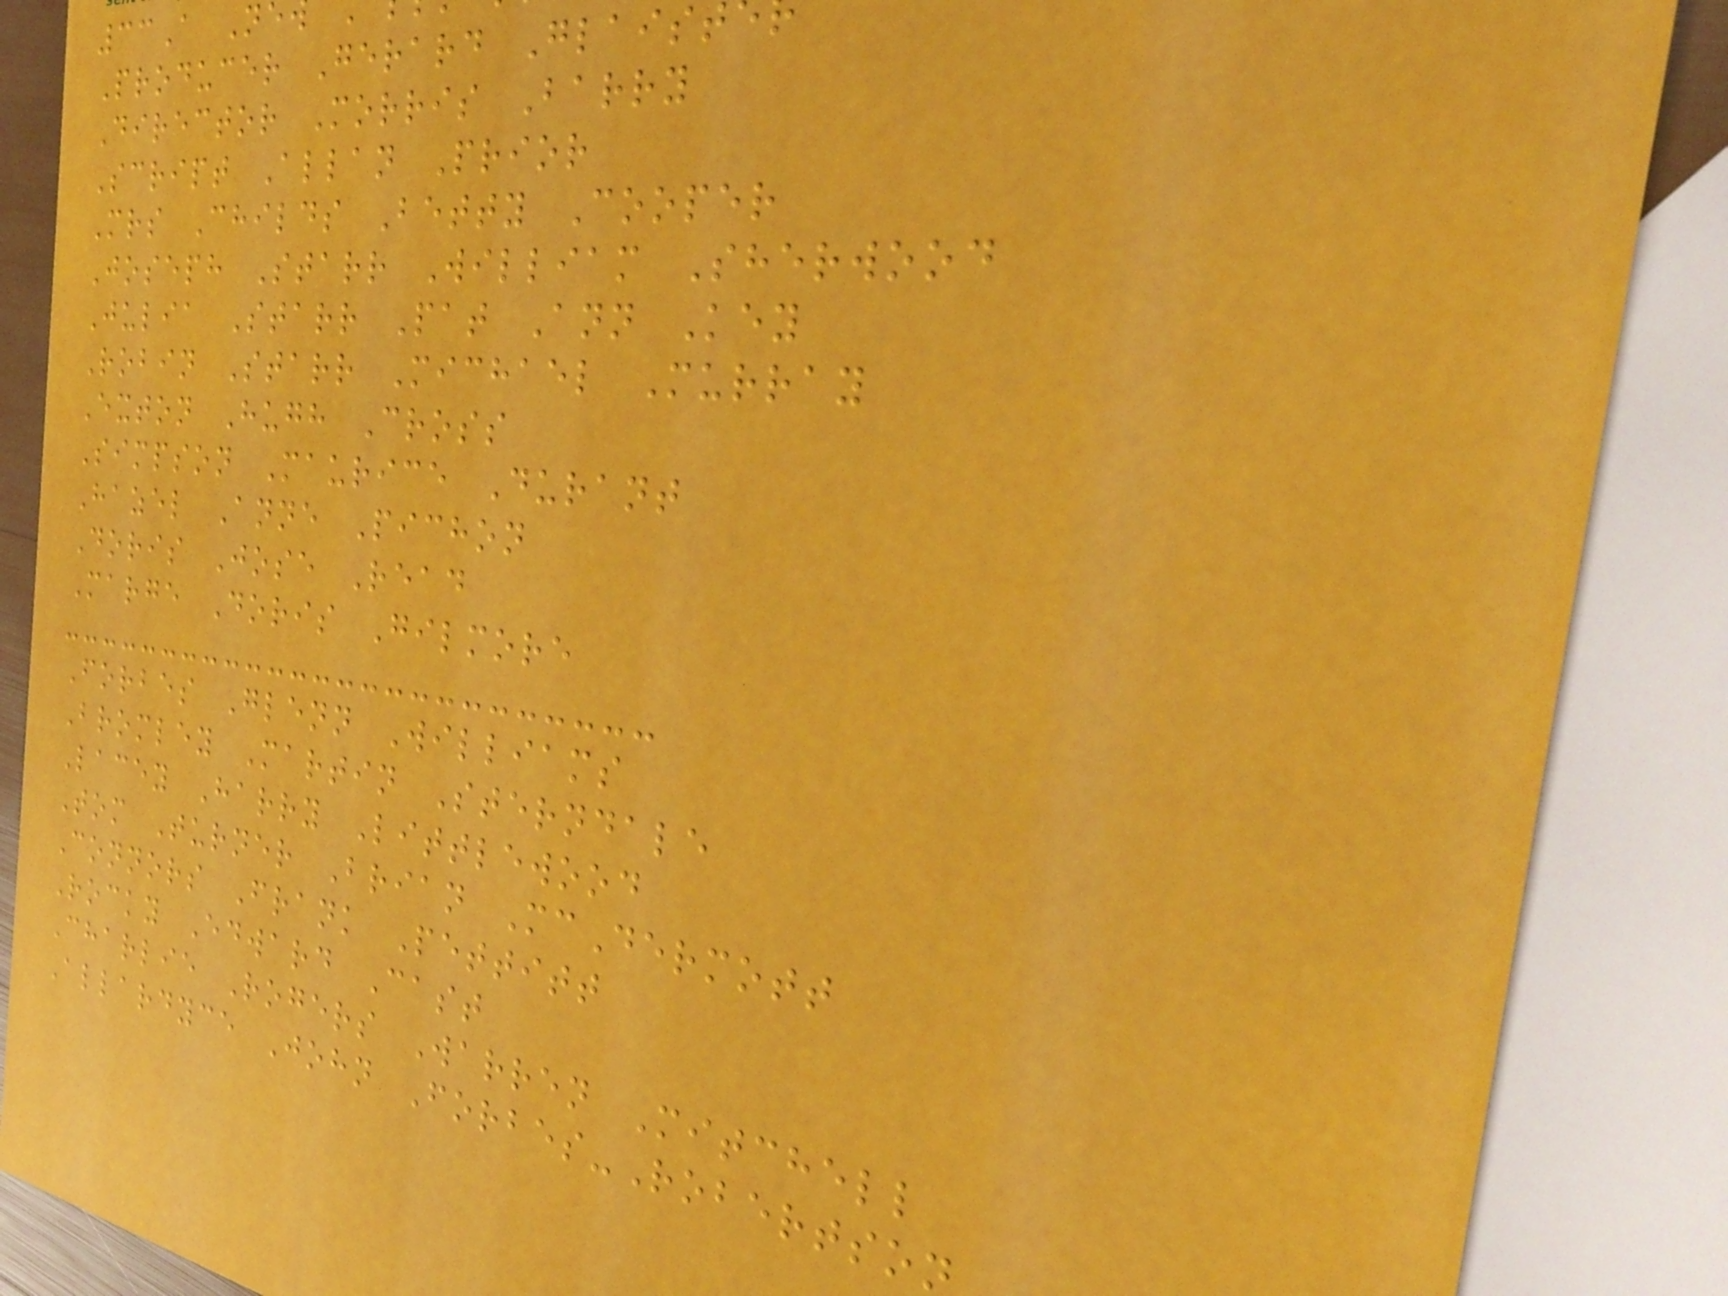33A Ne
Producer Gerard Glaist
Director Morris Barry
Script Allan Prior
Mrs Childs Betty Cooper
Joseph Starr William Sherwood
Julia Starr Pat Ann Key
Robin Starr Michael Murray
Exton Hugh Cross
Simpson Maurice Durant
Hazel Anne Pichon
Doris Jose Read
Marge Doris Gilmore
Forbes Glenn Williams
Bromley Martin Sterndale
Lacey Harry Littlewood
Tom Turner Brian McDermott
Connors Frank Pettitt
Rocky Edward Cast
Charlie Rogers Warren Mitchell
Allardyce John Forbes-Robertso
